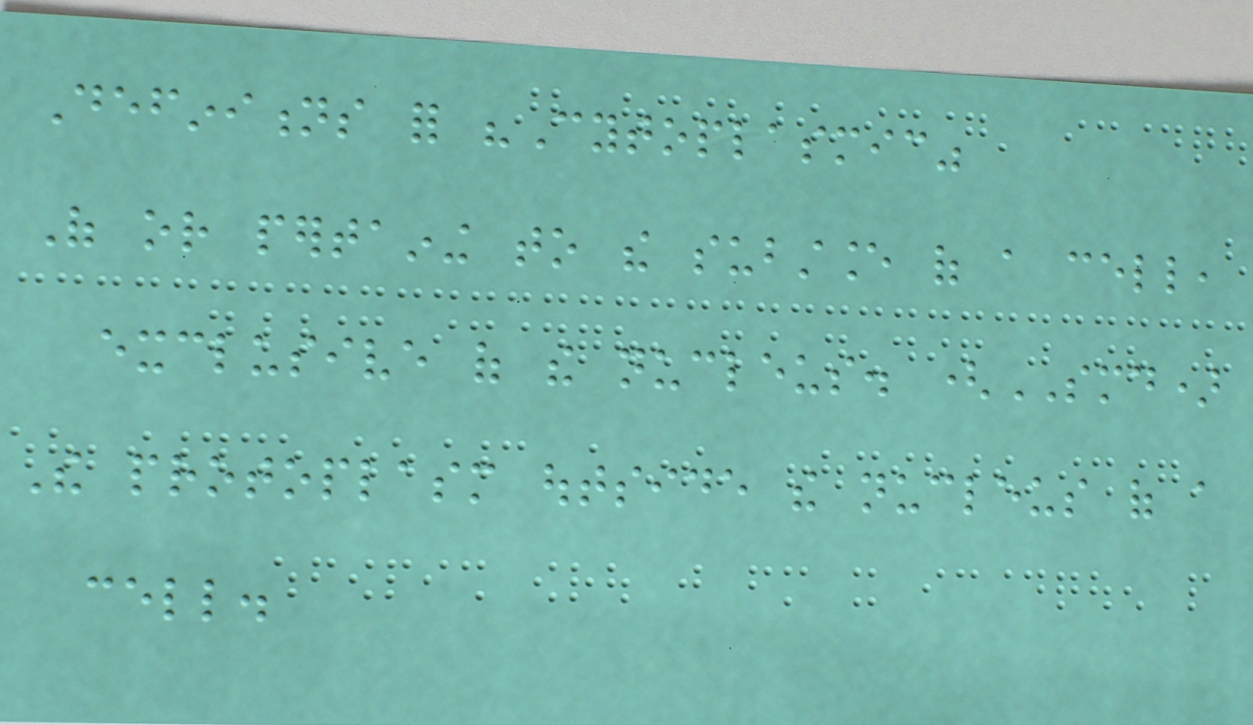Definitions for "Cytoplasmic"
Of or pertaining to the substance of a cell,
exclusive of the nucleus. (SMD)
The protoplasm outside the nucleus of a
cell.
